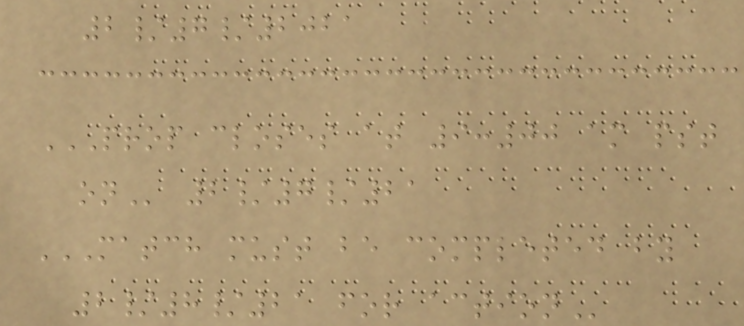2/7/2021
PROP CLOSES AT 9:00 AM PST
ON 2/7/21
MATCH MUST BE COMPLETED BY
2/8/21 FOR ACTION
